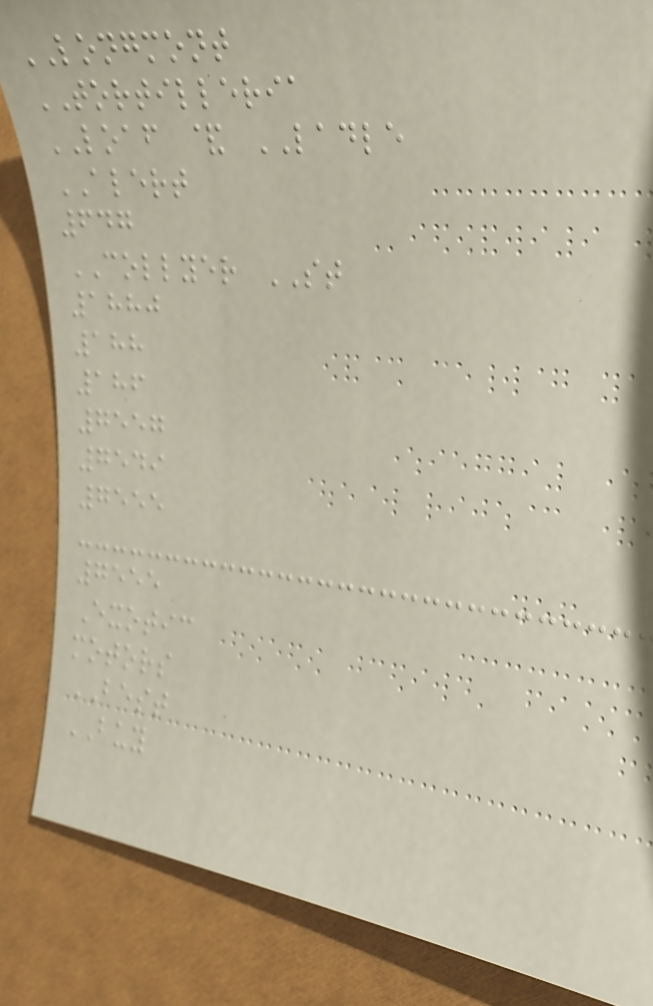LONGMONT
TORTILLERIA
LOAF & LADLE
ALERT
647
COLLYER ST
1880
188
186
7557
7549
7555
7555
Exotic
motors
BEST
BUY
